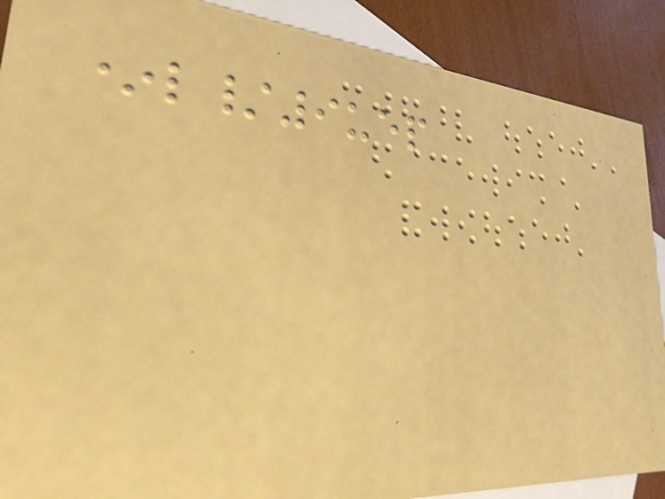*l/9uep
